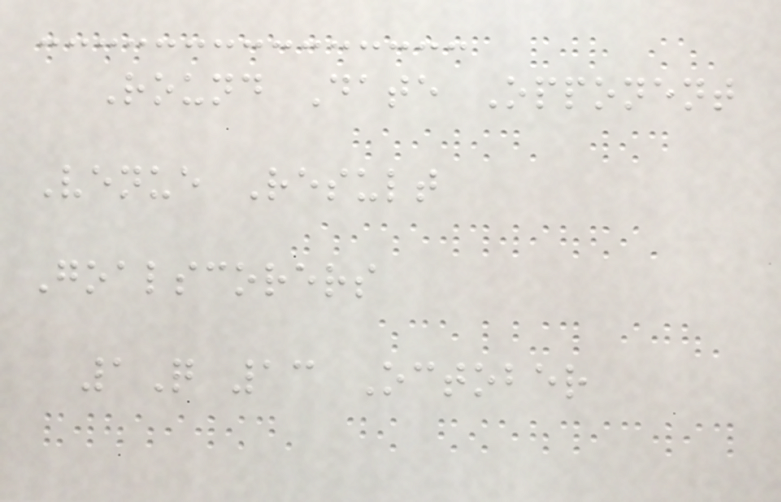Round Date Opponent
Venue Result
Goalscorers
1Q 13 October
